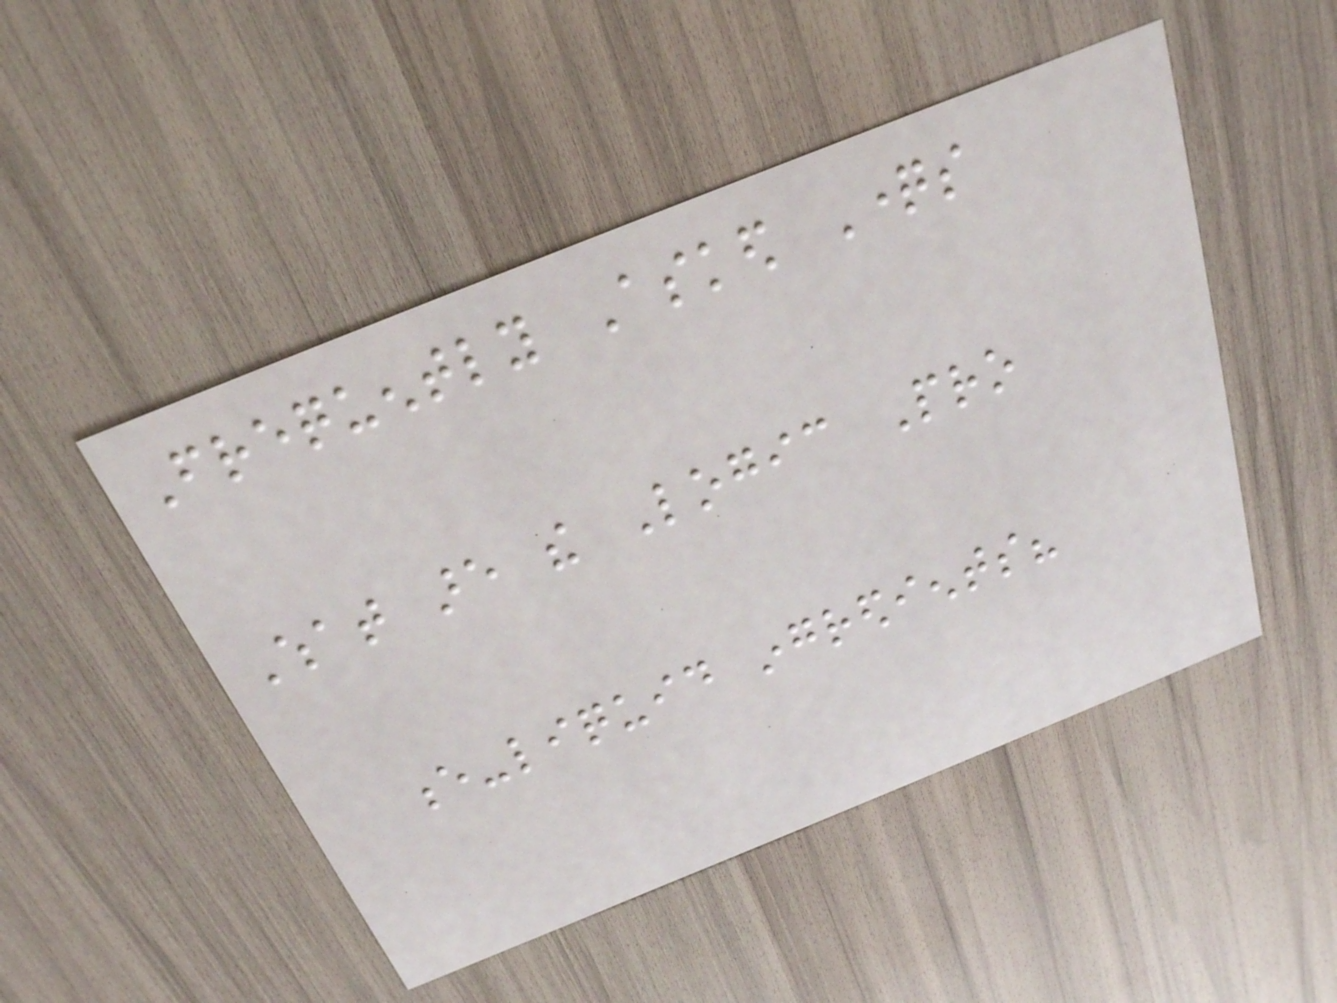Frequently Asked Questions
What are the Logic Pro
e-liquid ingredients?
